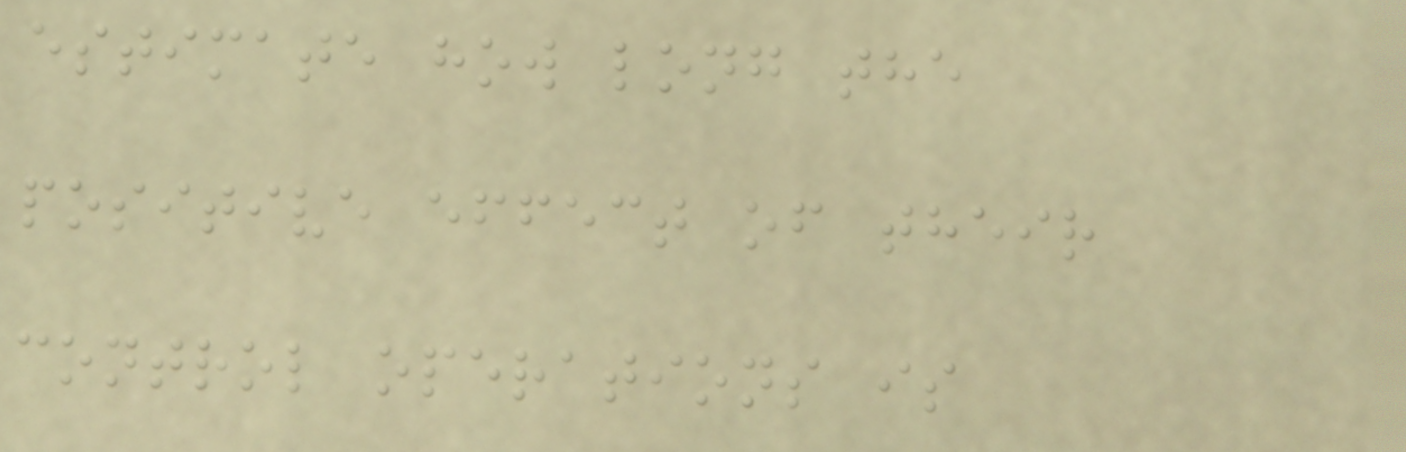estimate how long the
positive effect of their
control operations is
